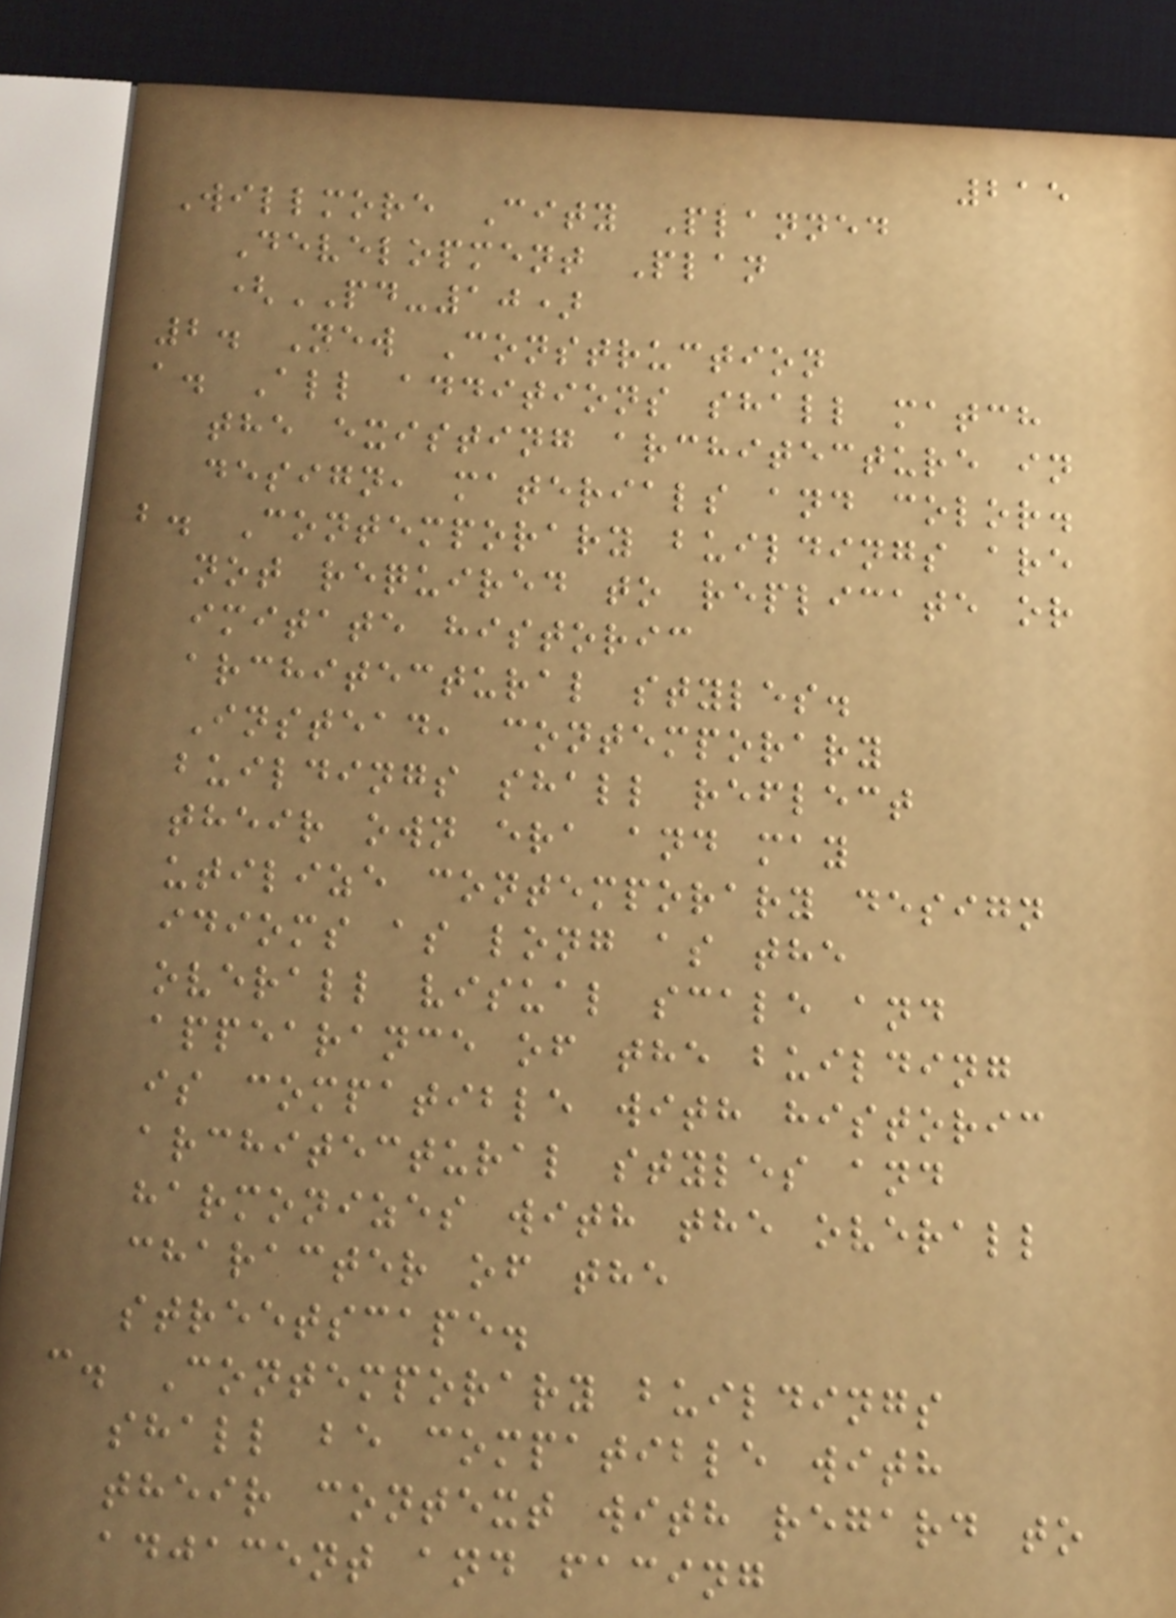215
Willmore City Planned
Development Plan
(PD-10)
2. New Construction
a. All additions shall match
the existing architecture in
design, materials and color.
b. Contemporary buildings are
not required to replicate or
imitate historic
architectural styles.
Instead, contemporary
buildings shall reflect
their own era and may
utilize contemporary design
idioms as long as the
overall visual scale and
appearance of the building
is compatible with historic
architectural styles and
harmonizes with the overall
character of the
streetscape.
c. Contemporary buildings
shall be compatible with
their context with regard to
adjacent and facing
